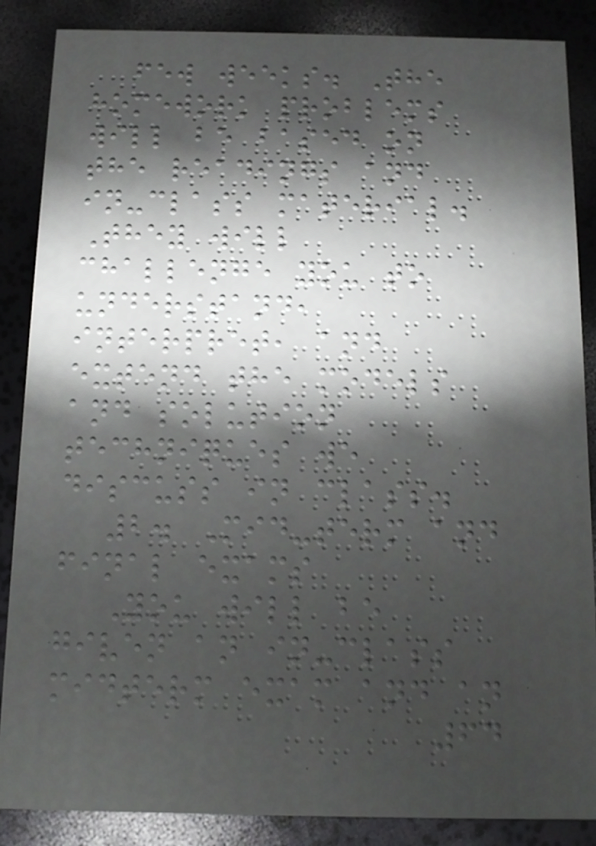few weeks. The
homework problems
will be based on
the readings and
in-class material.
They will
challenge you to
understand,
interpret, and
extend the models
and solution
techniques we
discuss in class.
2. Mid-term and
final exams
You will be
given an in-class
midterm exam and an
64
